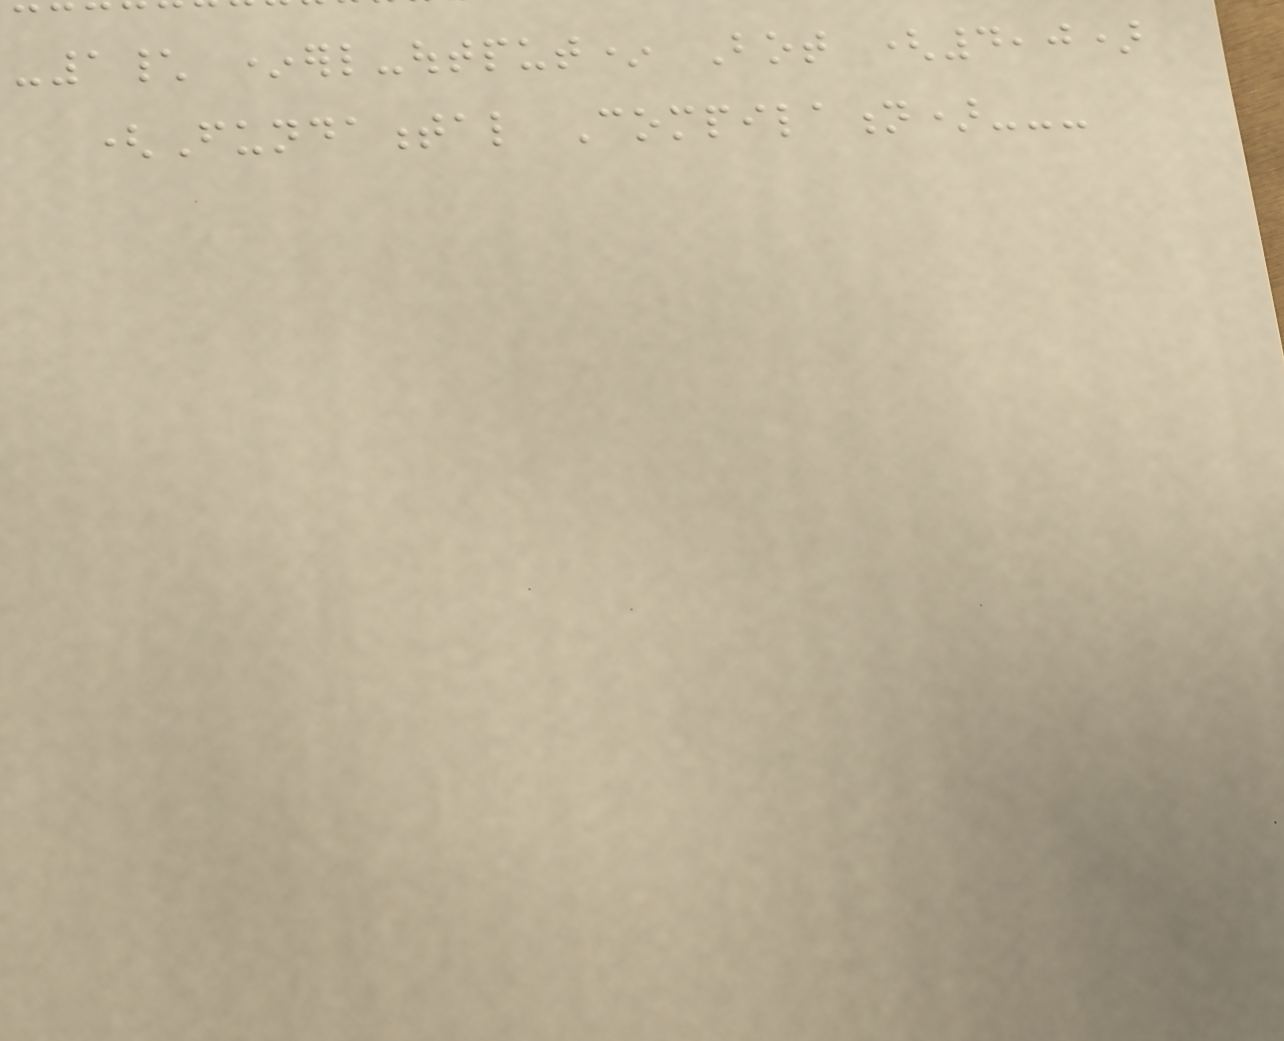-1\ *erl-output* Bot (4,0)
(Fundamental Compilation)---
